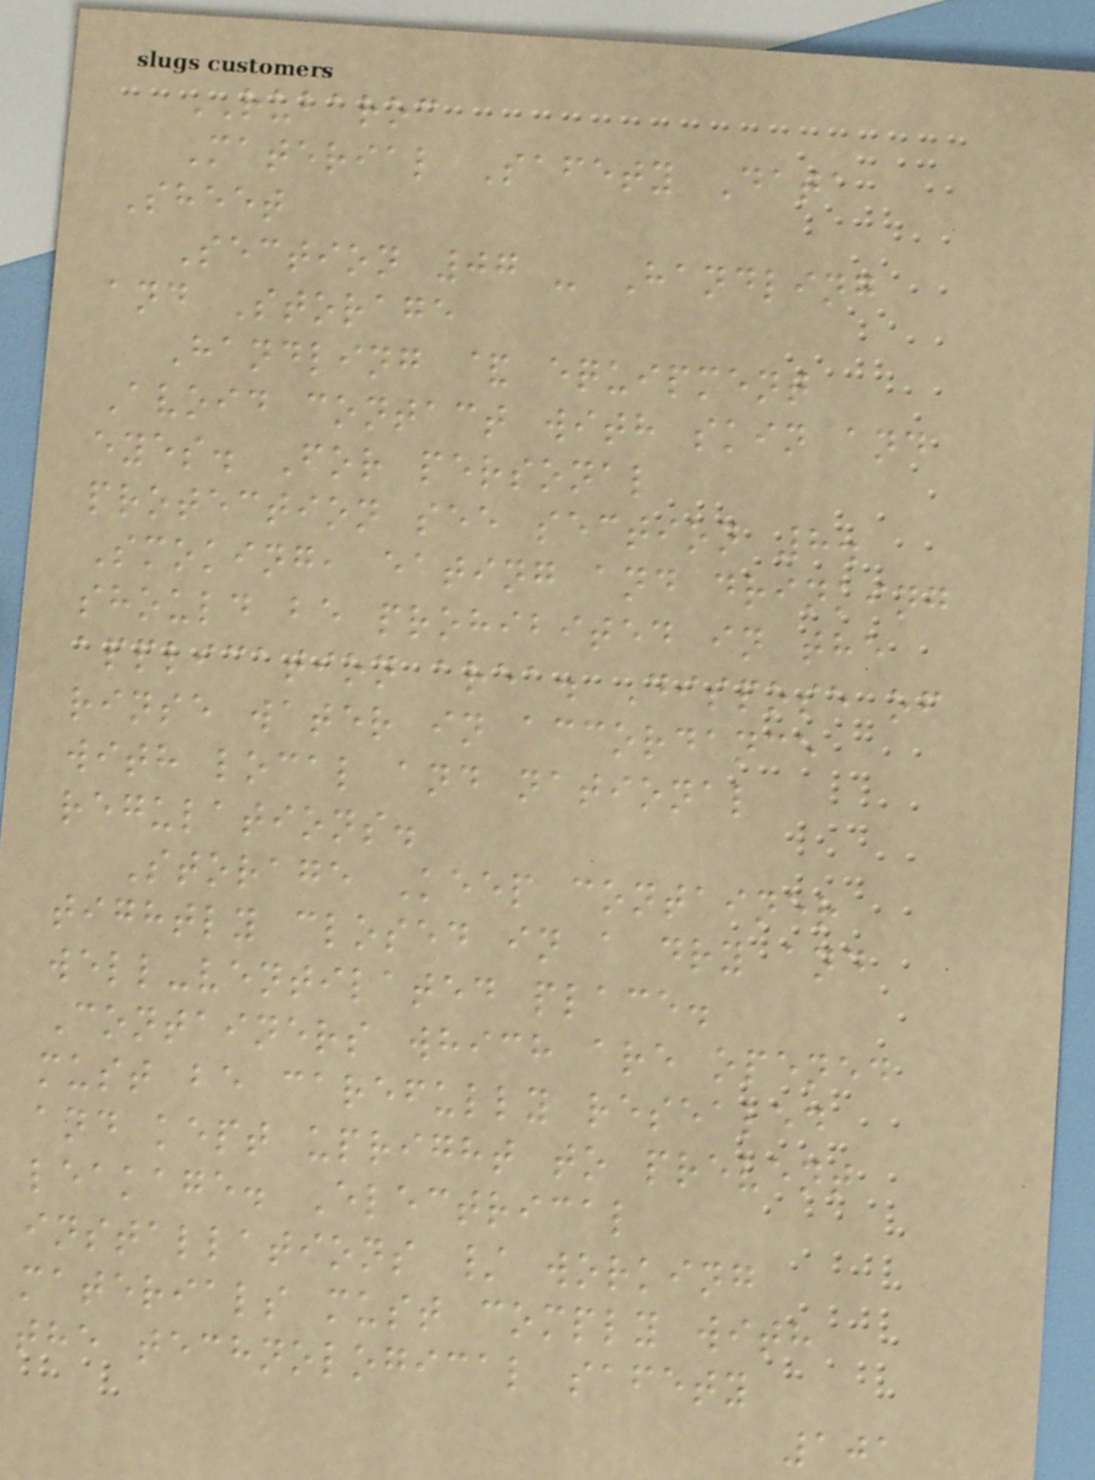RUBAROC
Material Safety Data
Sheet
Section 07 - Handling
and Storage
Handling & equipment
Avoid contact with skin and
eyes. For personal
protection see section 8.
Smoking, eating and drinking
should be prohibited in the
application area. Dispose of
rinse water in accordance
with local and national
regulations.
Storage Keep container
tightly closed in a dry and
well-ventilated place.
Containers which are opened
must be carefully resealed
and kept upright to prevent
leakage. Electrical
installations / working
materials must comply with
the technological safety
101
